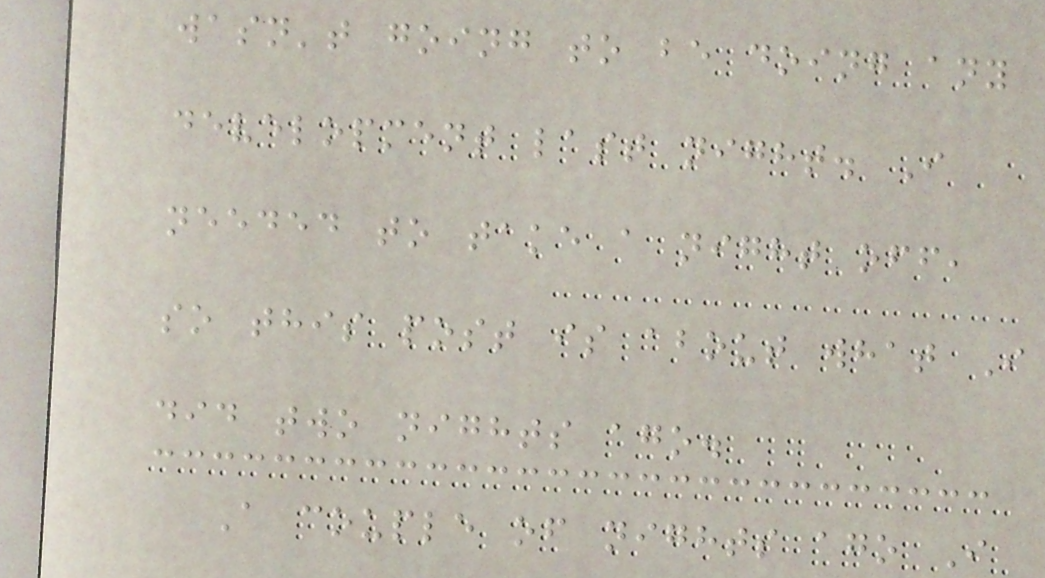wasn't going to be doing any
development last night. I
needed to take a night off,
so this post is about what I
did two nights ago.
A couple of nights ago I
